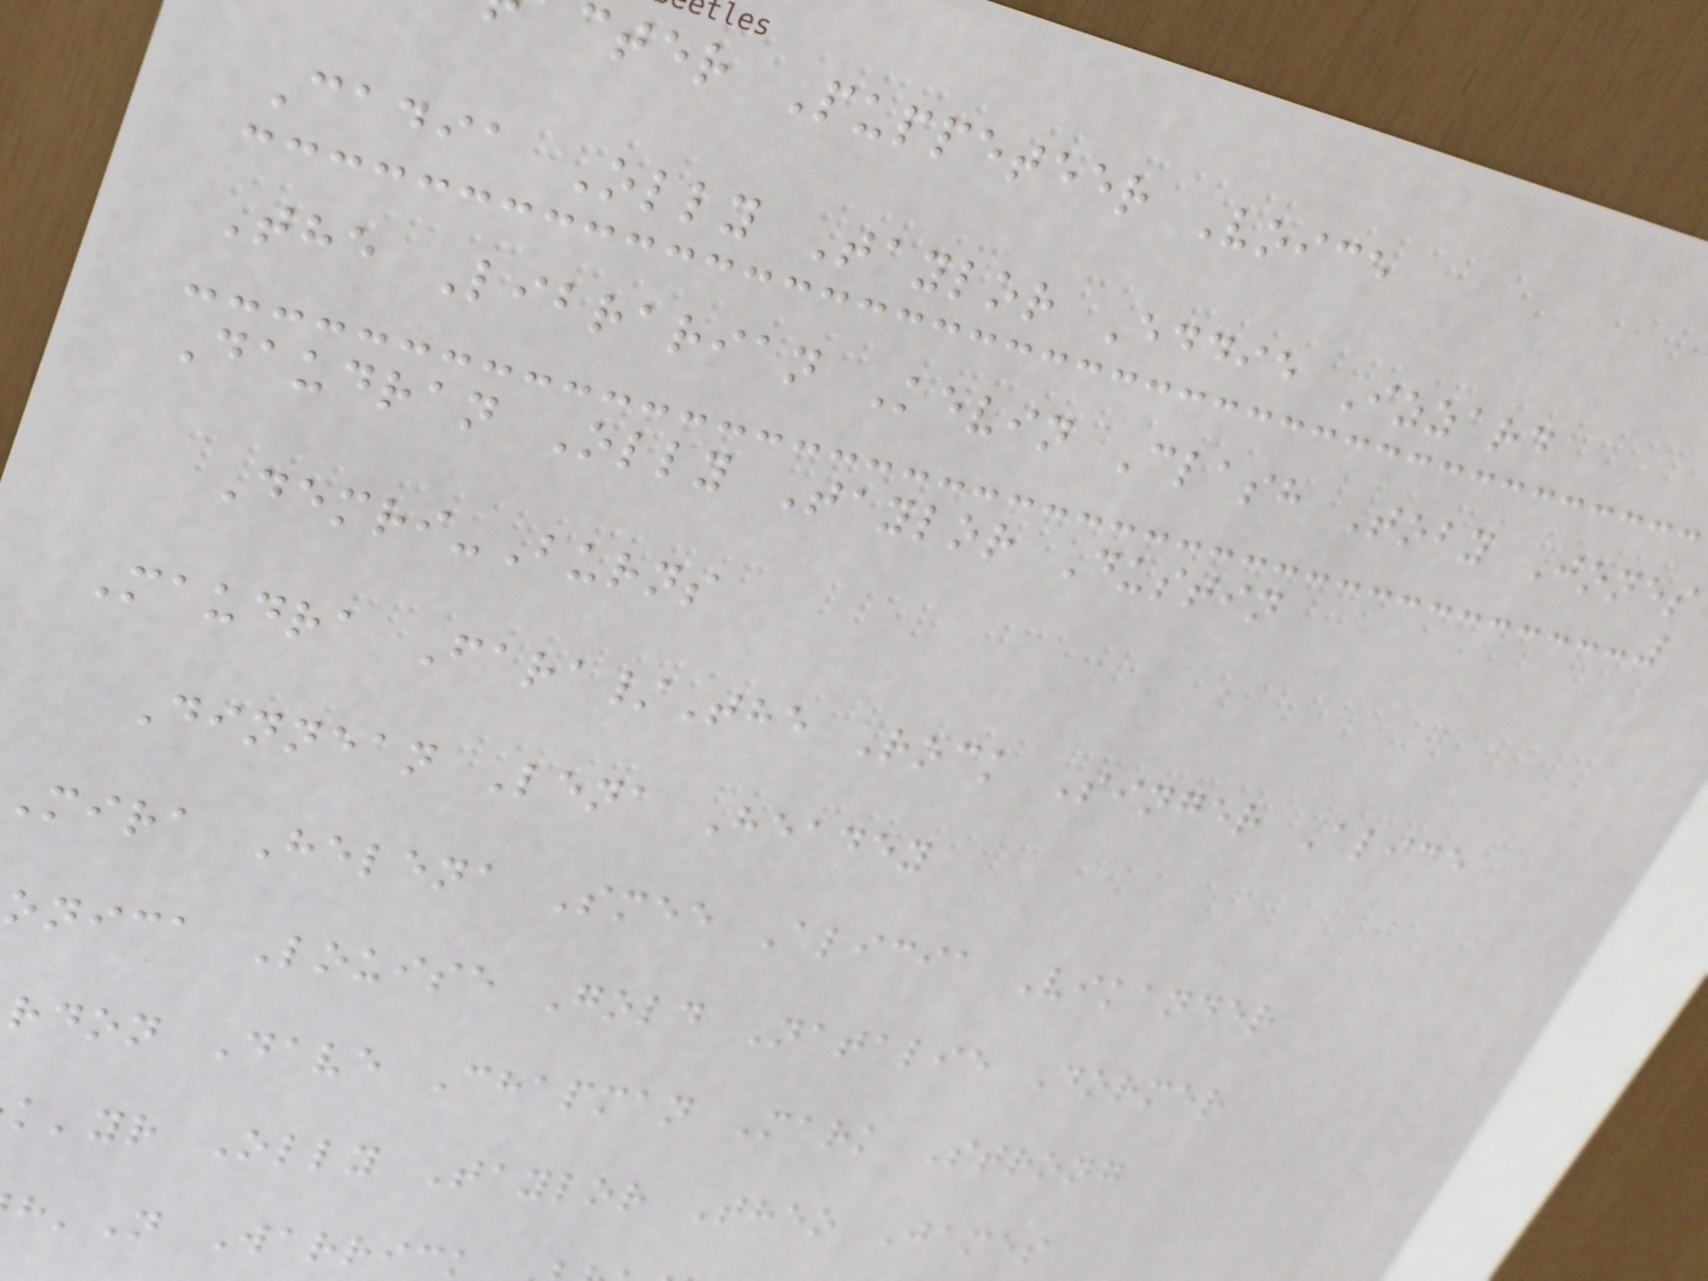cter Puppeteer Voice
Cadia Olly Taylor Eddie Izzard
The Librarian Kevin Clash Toby Jones
Daudran Olly Taylor Dustin
Demri-Burns
Maudra Fara/The Rock Singer Alice
Dinnean Lena Headey
mira Helena Smee Alicia Vikander
onica Louise Gold Natalie Dormer
rdon Dave Chapman Mark Strong
k'yr Olly Taylor Theo James
h'N Warrick
